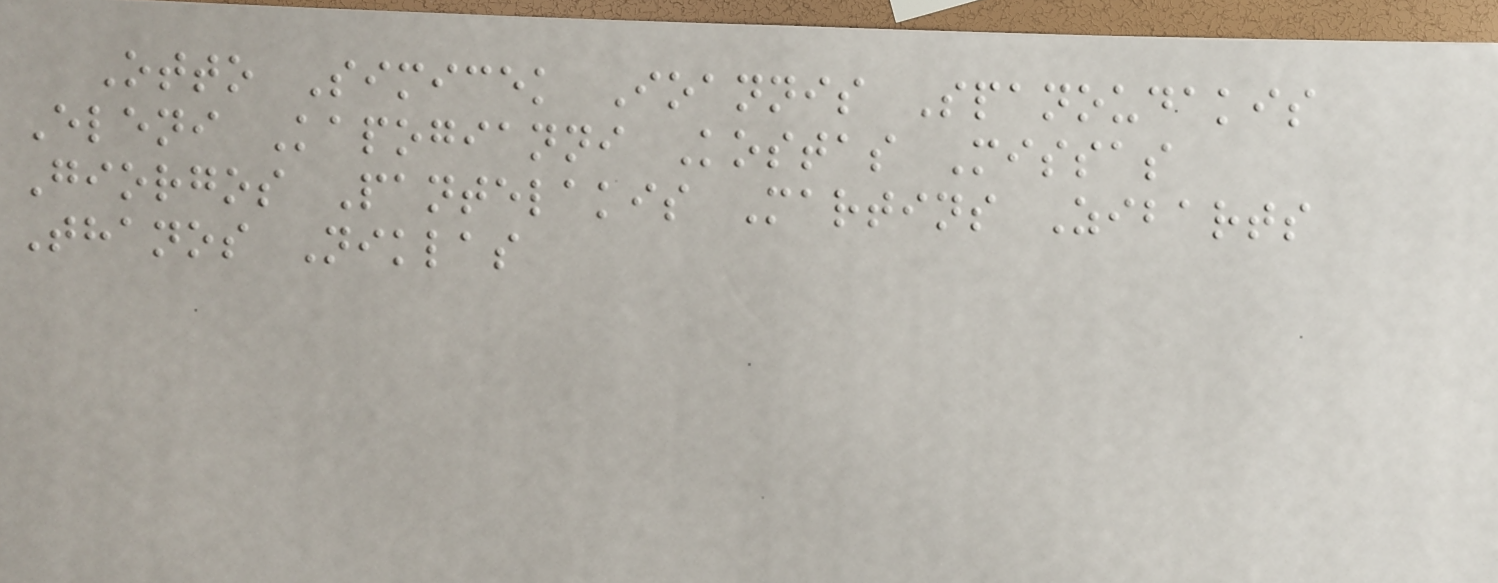Otto Simicek Ioannis Spanoudakis
Eleni Kapogianni Kostas Missas
Giorgos Pantelakis Martins Zibarts
Thanos Niklas
